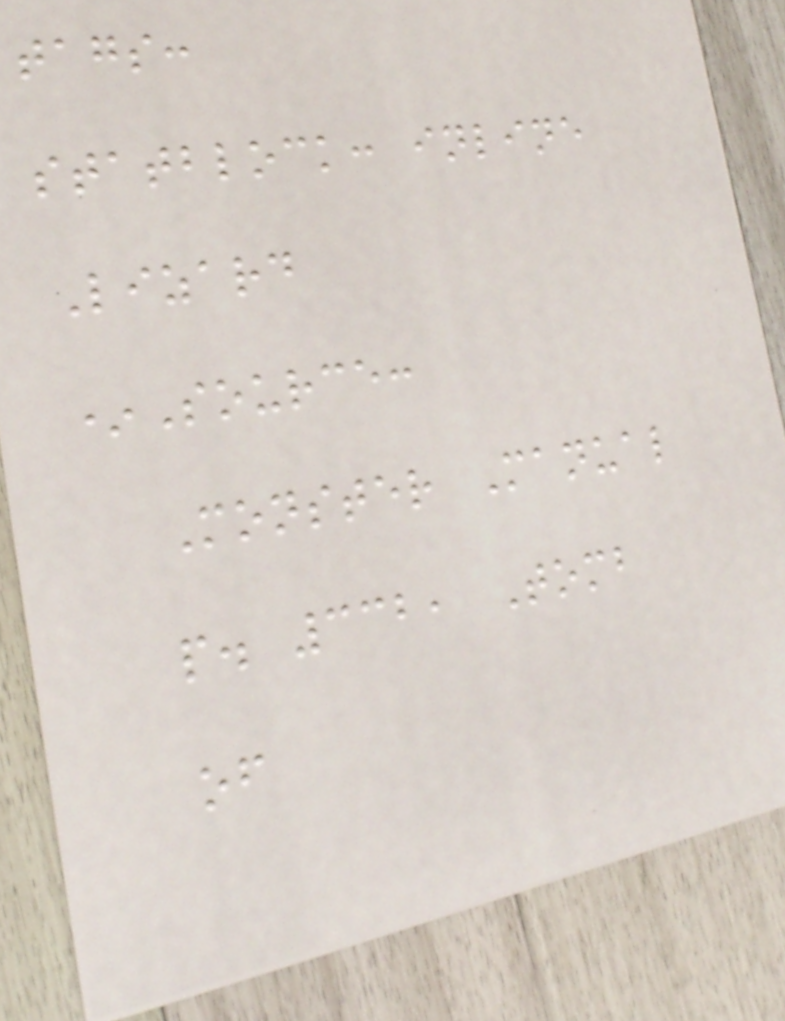tags:
statblock: inline
Lizard
*Source:
Monster Manual
p. 332, Tomb
of
